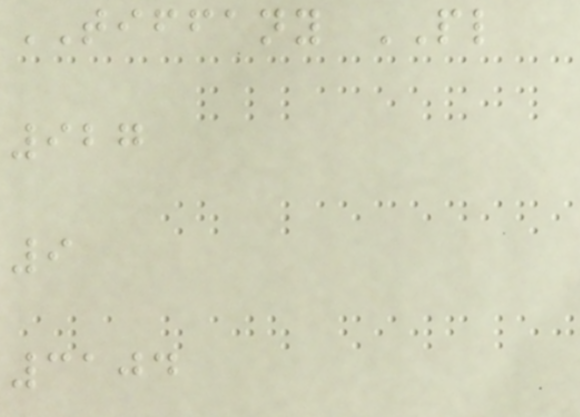TIFFANY PL
927
9
3104
